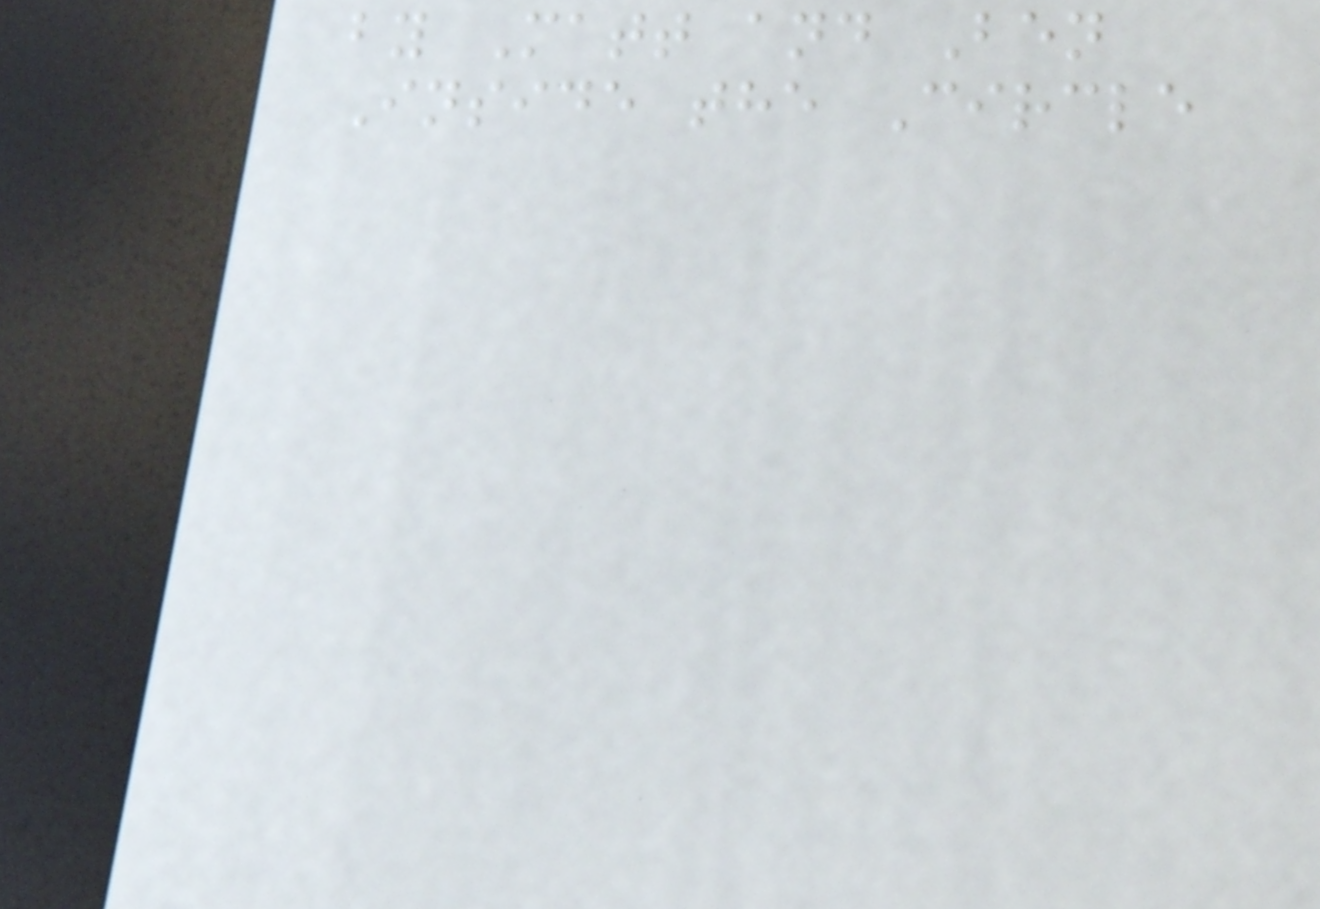by Matt and Ben
Inside the Circle
